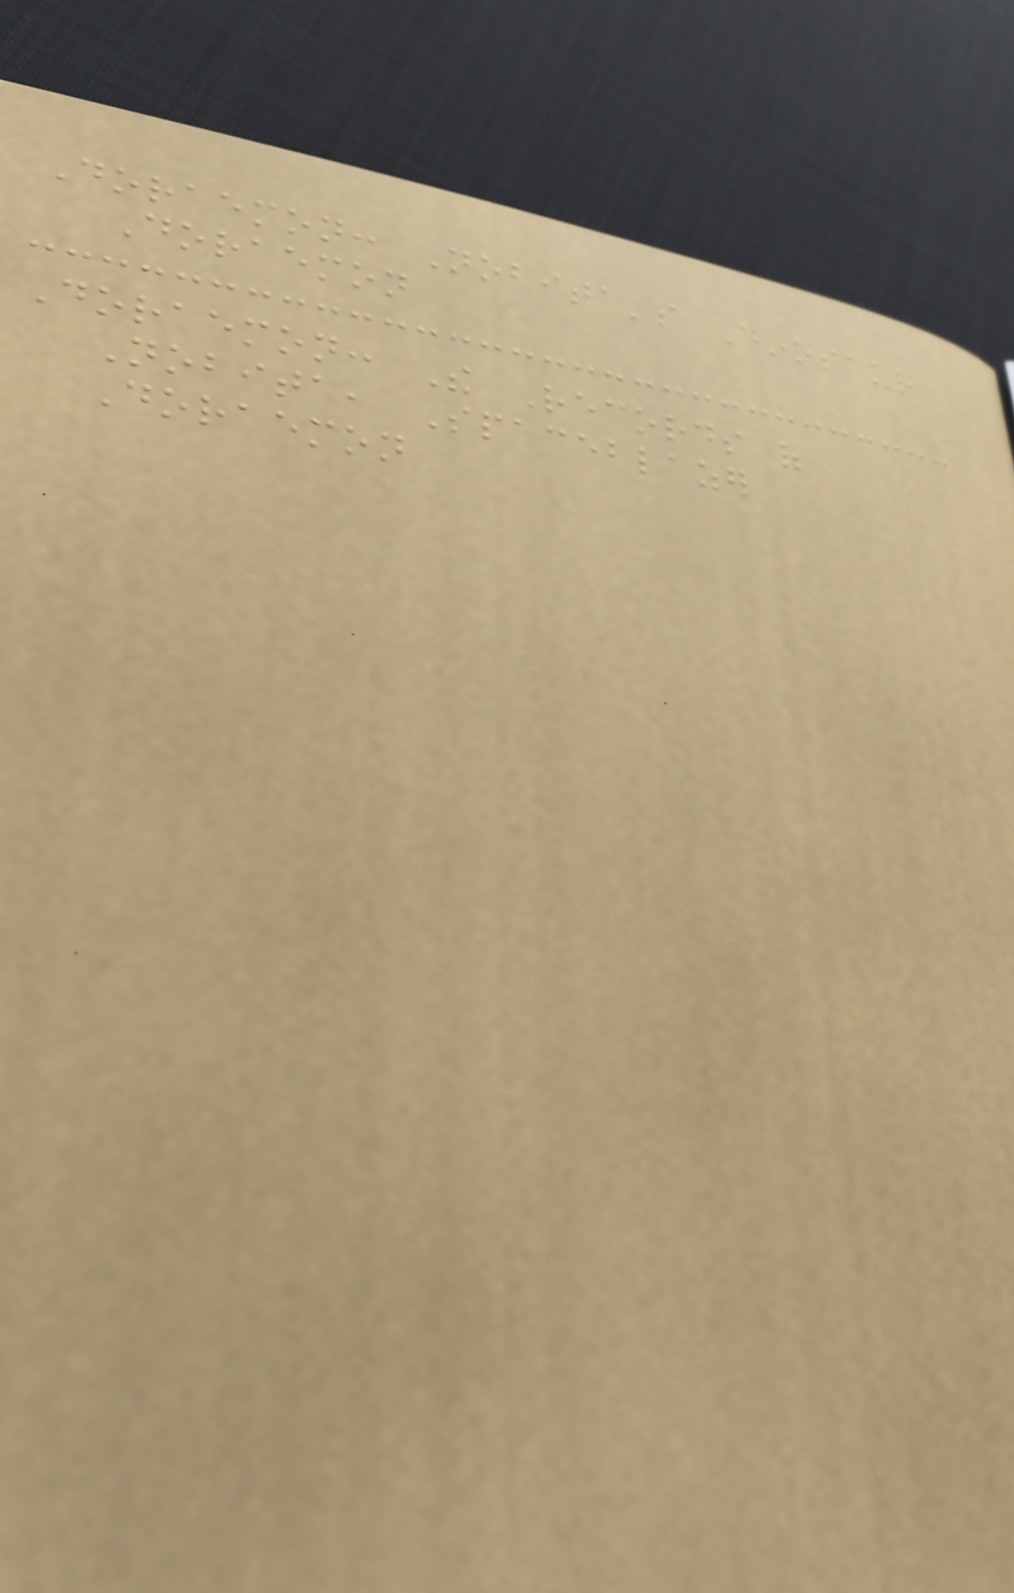Doraemon: Nobita's Dinosaur
Doraemon
Doraemon: The Records of
Nobita, Spaceblazer
Doraemon
